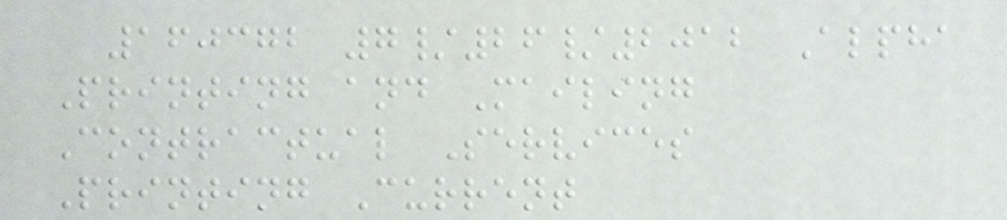160372 7/26/2012 Alpha
Printing and Mailing
Contractual Services
Printing Current
